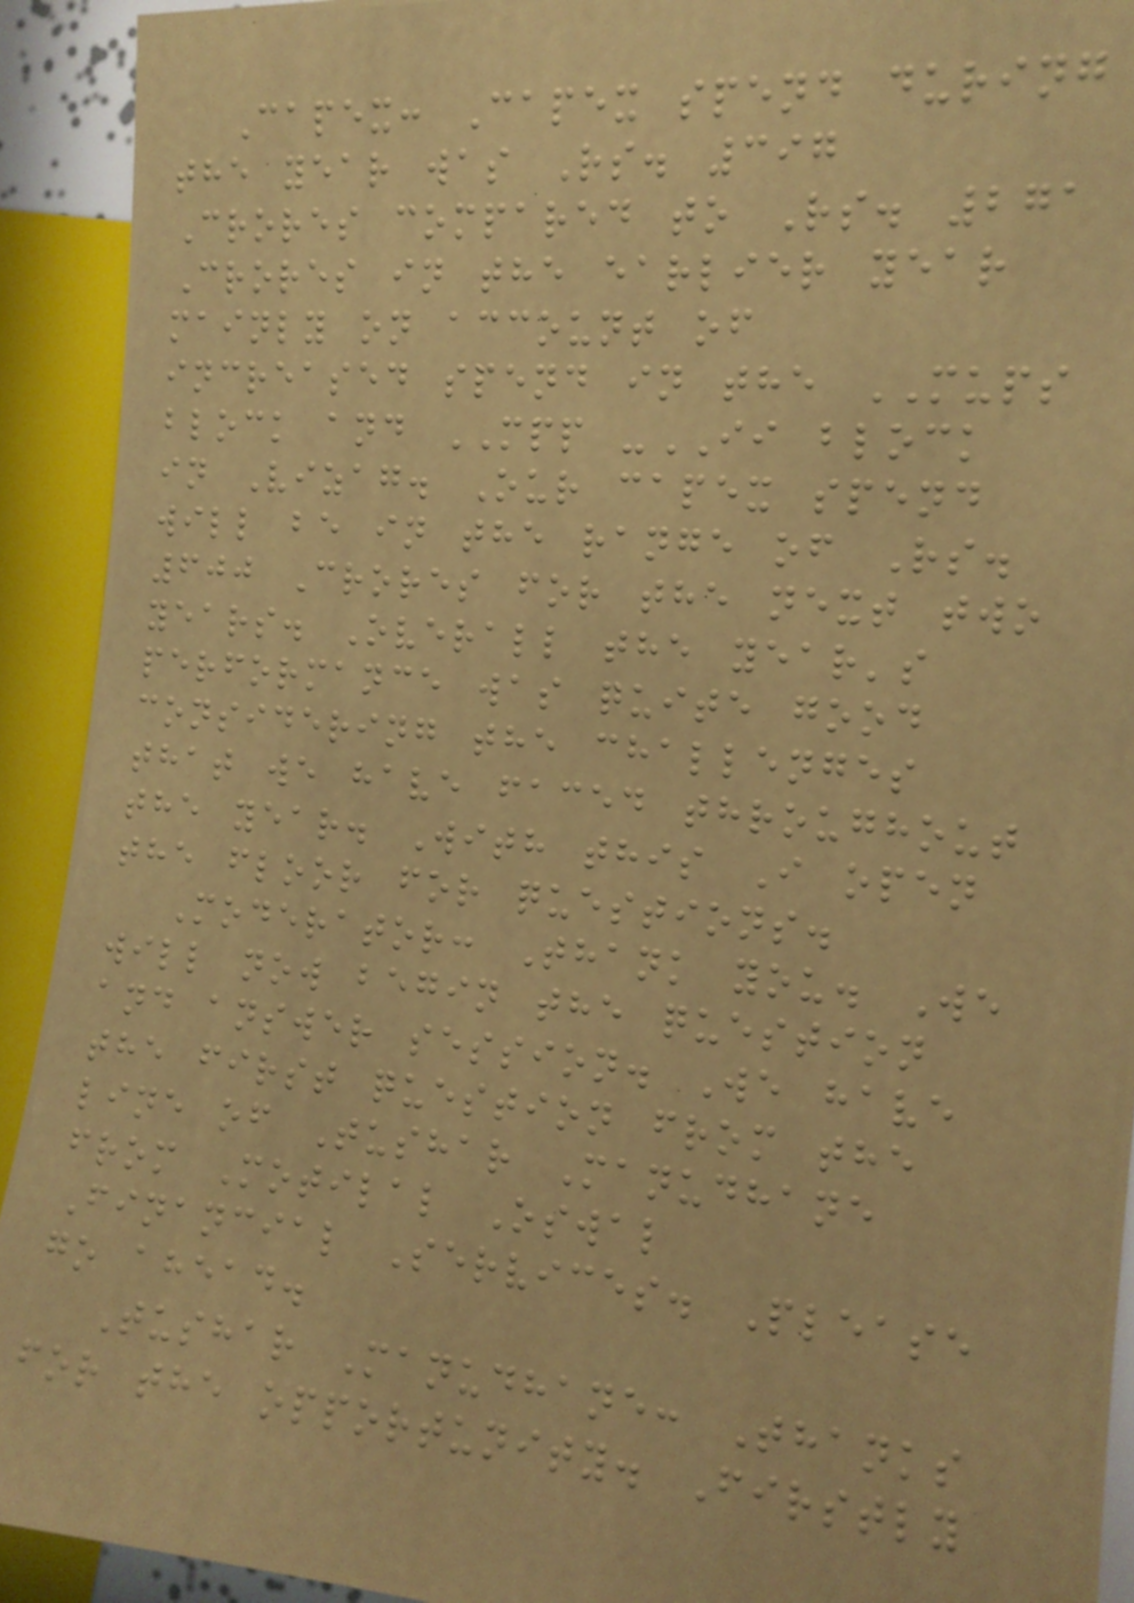Capex: Capex spend during
the year was Rs. 397
Crores compared to Rs. 271
Crores in the earlier year
mainly on account of
increased spend in the MUPS
block and MPP -II block
in Vizag. Our capex spend
will be in the range of Rs.
600 Crores for the next two
years. Overall the year's
performance was quite good
considering the challenges
that we have faced throughout
the year. With this I open
the floor for questions.
Moderator: Thank you. We
will now begin the question
and answer session. We have
the first question from the
line of Tushar Manudhane
from Motilal Oswal
Financial Services. Please
go ahead.
Tushar Manudhane: Thanks
for the opportunity. Firstly
